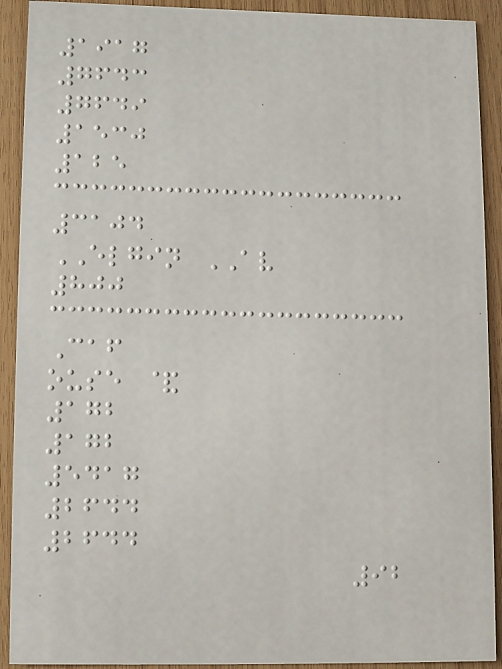1917
7643
7649
1530
125
3104
ELGIN AV
800
Caf
ouse &
172
172
5417
2644
2644
92
